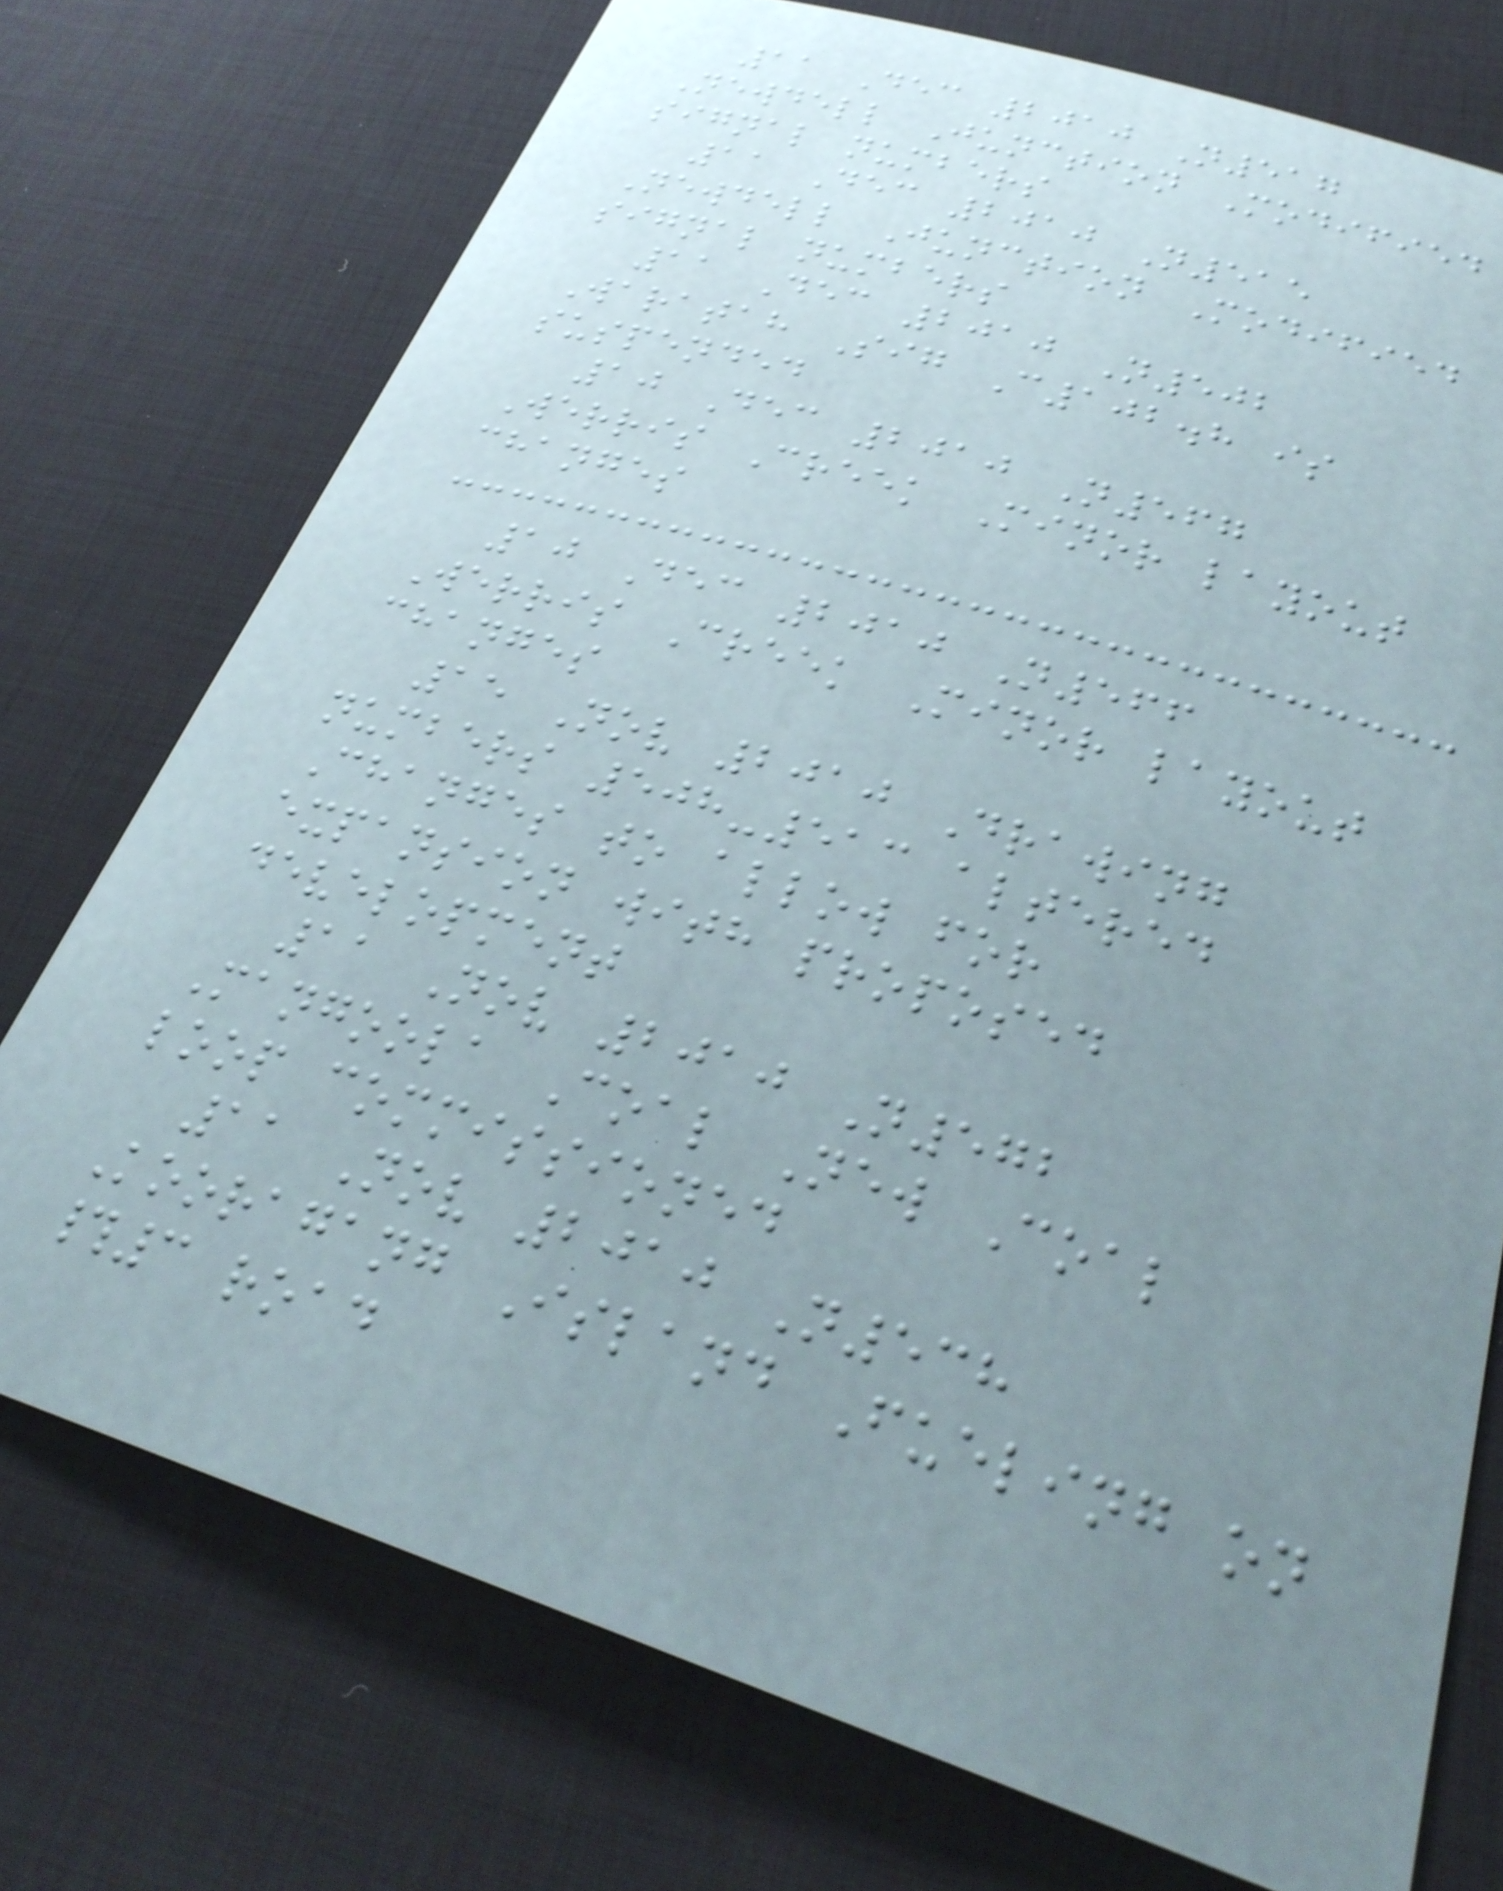11 Dec 2010 N517
Newdell Junction Modified
signal numbers
11 Dec 2010 N515
Newdell Junction Modified
signal numbers
11 Dec 2010 N502
Waratah Sig C102.8 is
suspended
10 Dec 2010 N567
Werris Creek Minor layout
changes
10 Dec 2010 N566
Werris Creek Minor layout
changes
15 Nov 2010 Drawing
numbers 508-513 altered
Changes to allow for
expansion with proposed
development
11 Nov 2010 N572
Mangoola Coal New Coal
loop commissioned
11 Nov 2010 N538
Kooragang Island Fueling on
#3 road
